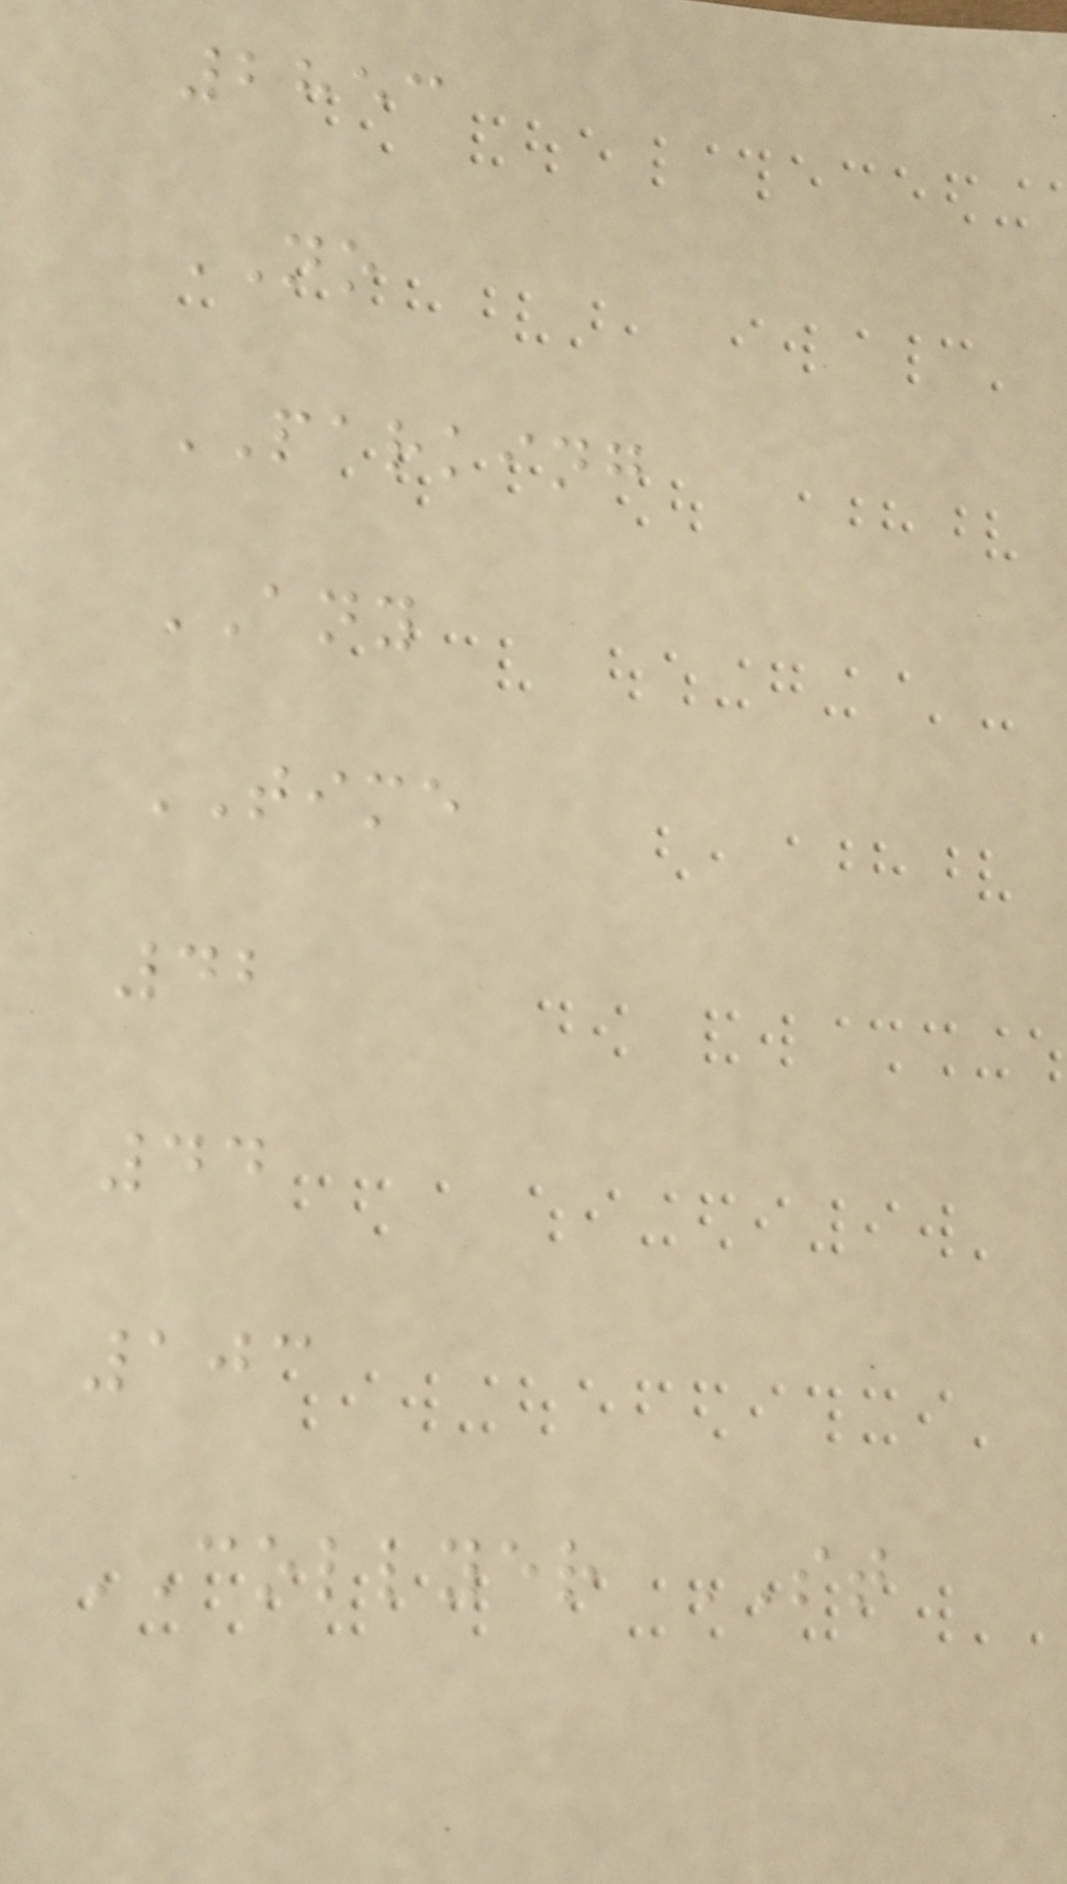2853
NO
PARKING
ANY
TIME
42
44
103
COLLYER ST
